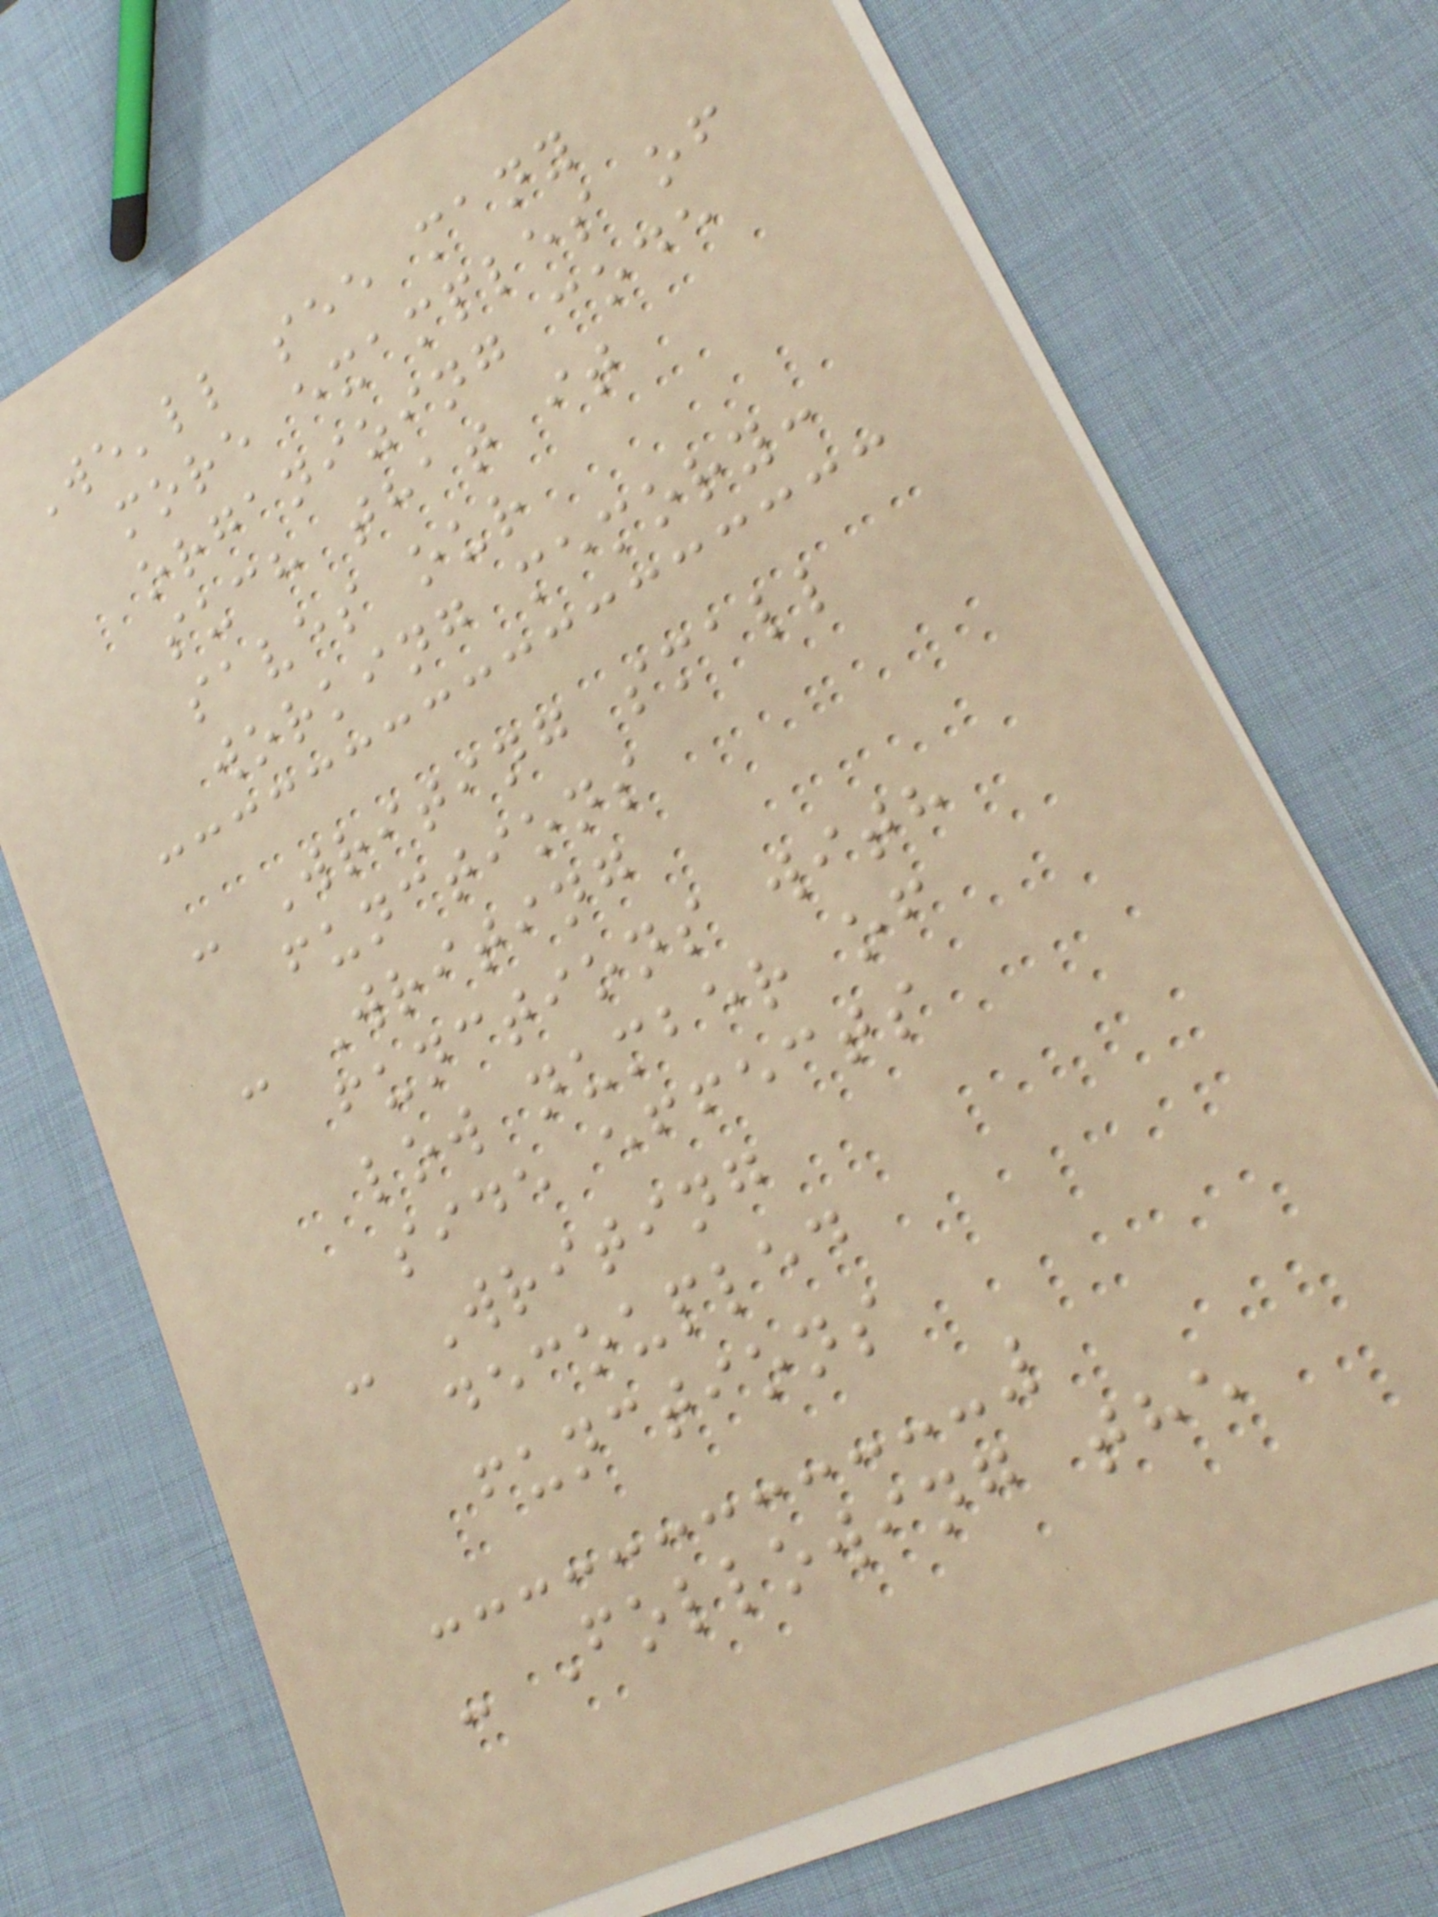We'll see many
more examples of
organizing code
such that it
saves our
working memory:
- Writing small
functions
- Writing
functions with
low number of
side effects
- Writing
decoupled
functions
- Following the
